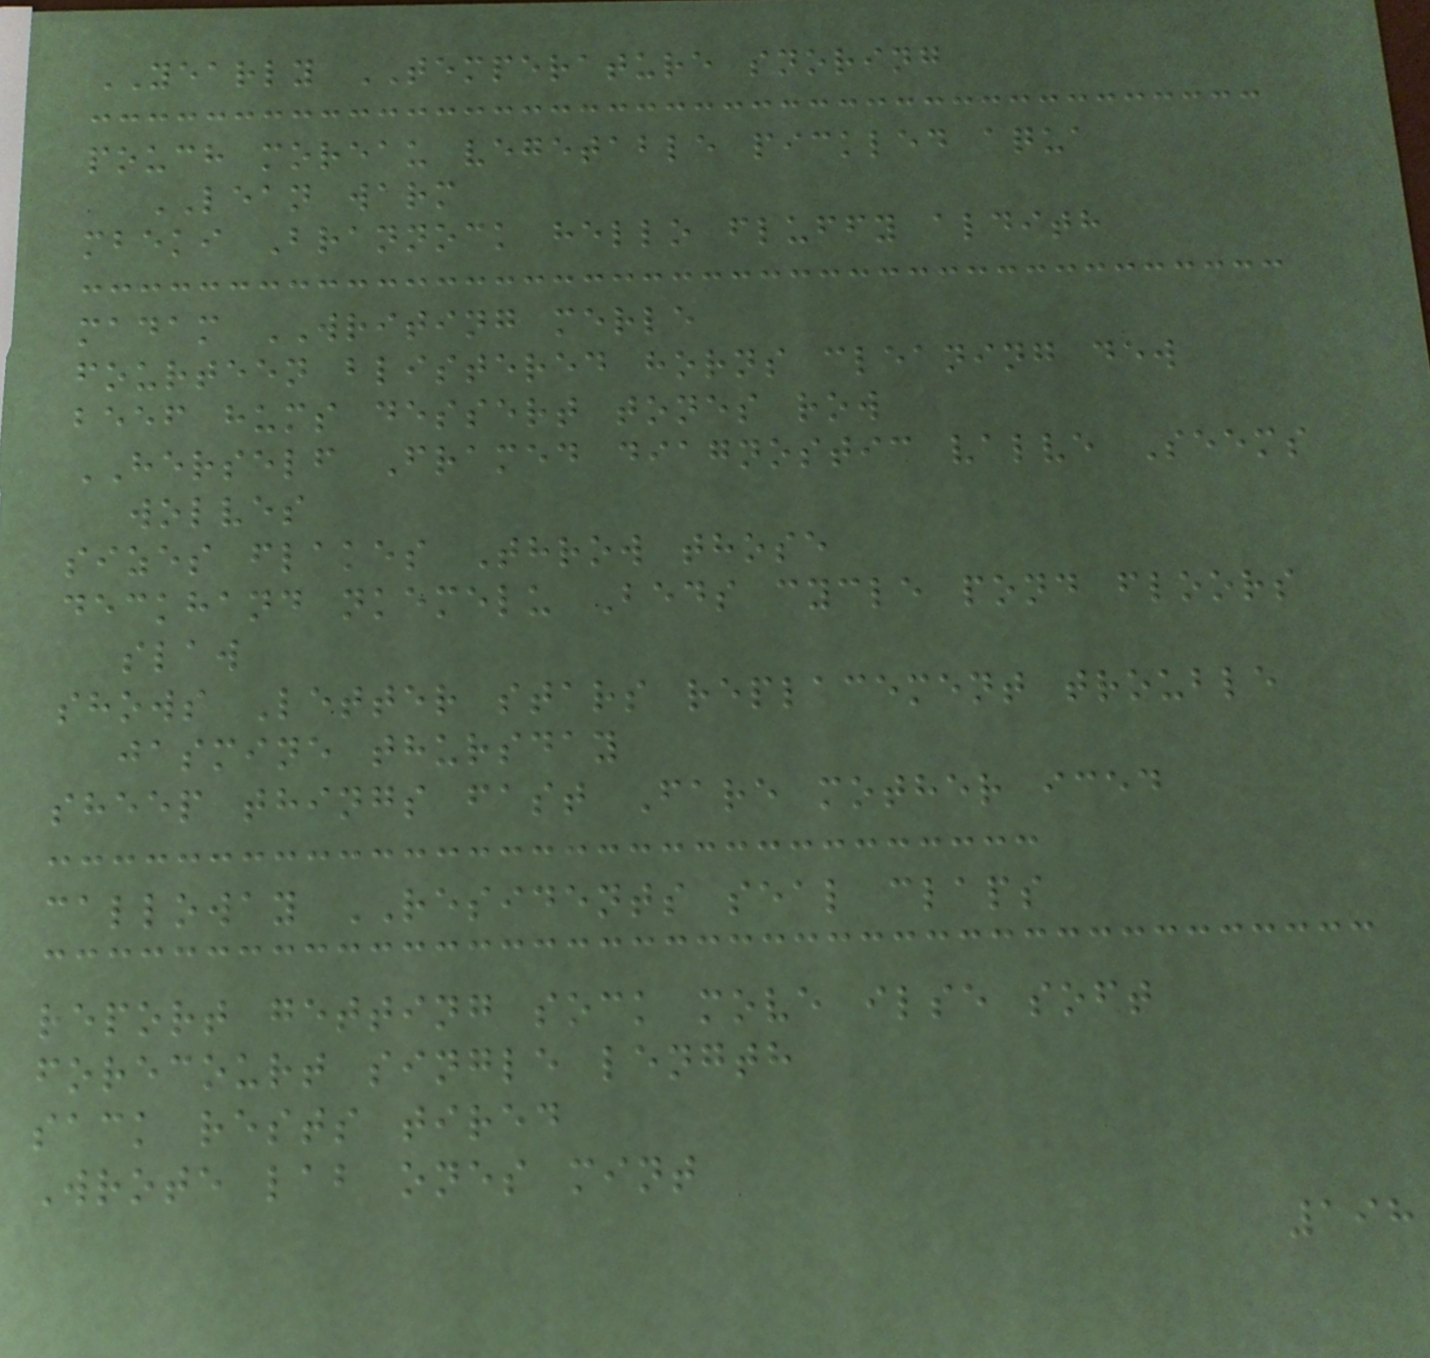YEARLY TEMPERATURE snoring
pouch moreau vegetable pickled aqua
LEAN warm
mbeki Brannock hello fluffy aldith
madam WRITING merle
fourteen blistered horns cleaning dew
beef hums dessert tones row
HERSELF Framed diagnostic valve Seems
wolves
sizes flakes Throw those
deckhand nkemelu Beds cycle pond floors
slaw
shows Letter stars replacement trouble
jasmine thursday
sheep things fast Fare mother iced
calloway RESIDENTS seal claps
report getting sock move ilse soft
forecourt single length
sack rests tired
Wrote lab ones mint
198
